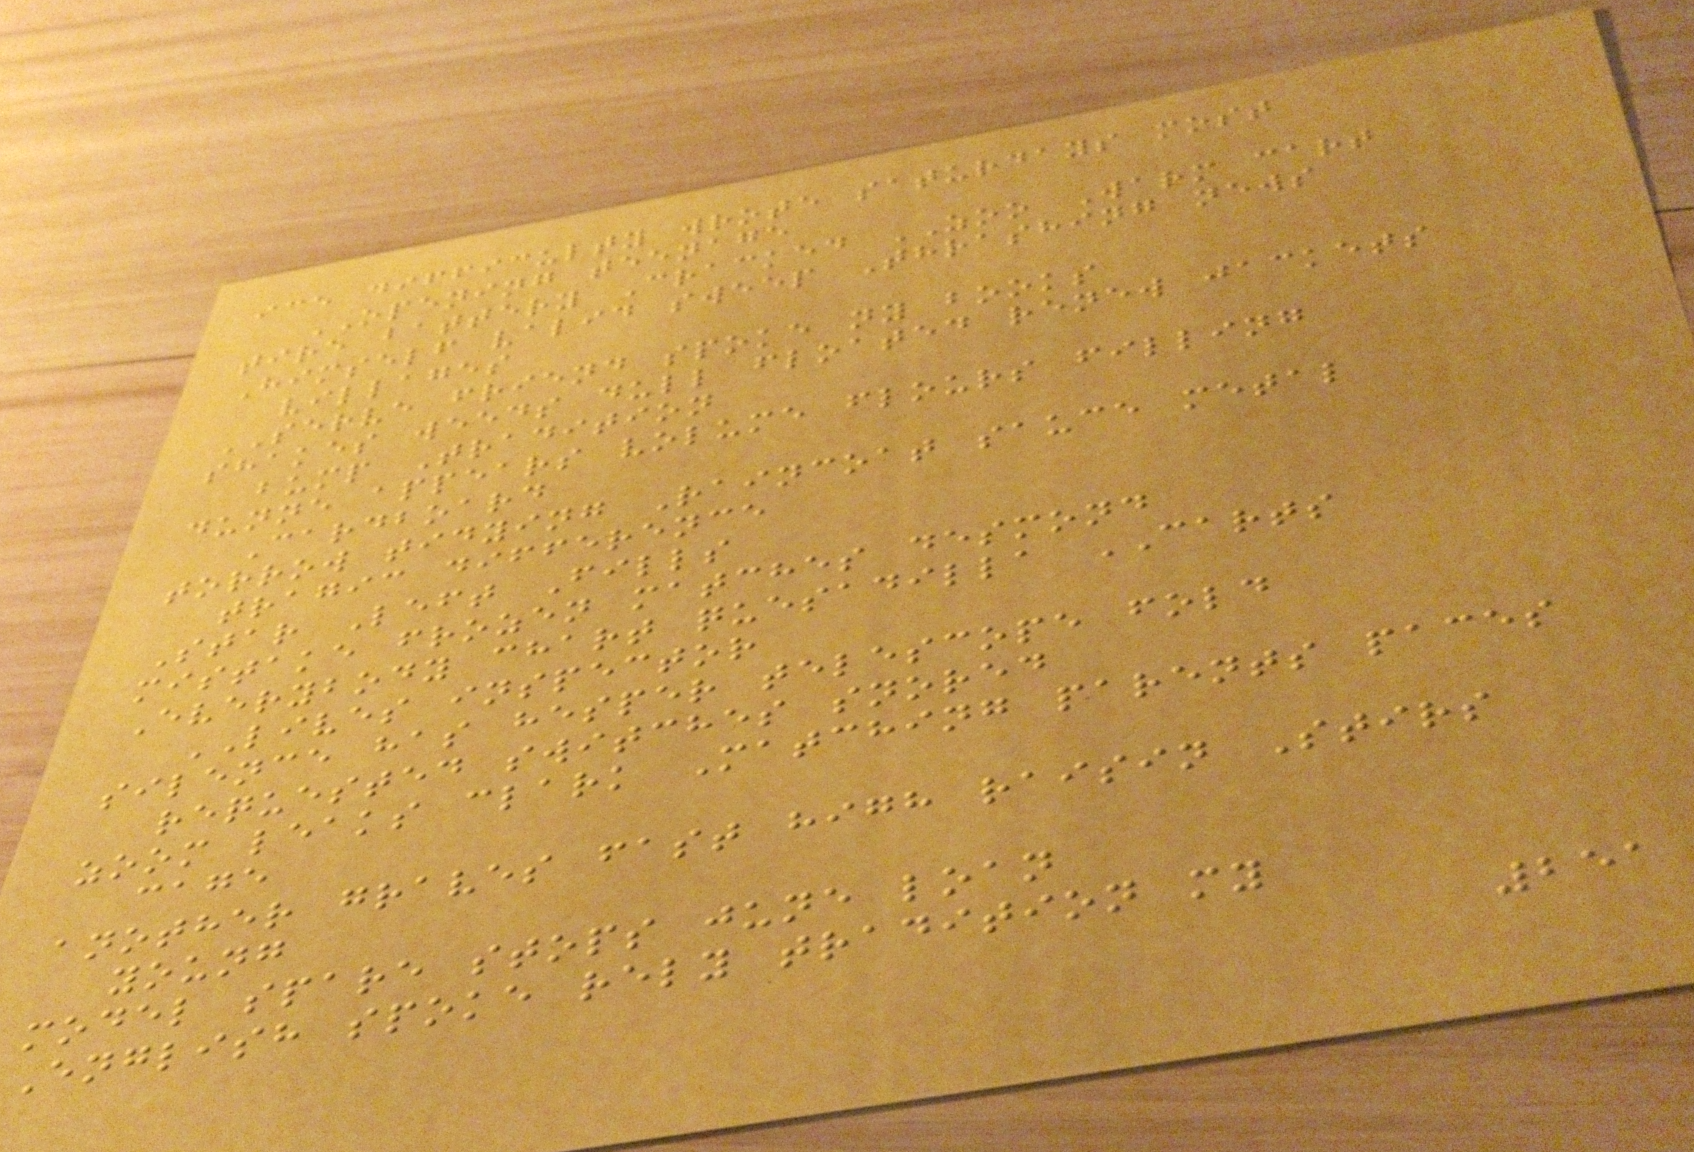ice difficulty wrote saturdays most
OPENING teenage
tire battery Cracked ZOO Warm cart
Himself valid sweep Thrashing news
villages
SERVE friend spoke ny books
shakes weeds dull floated renew jackets
bump Tradition
dunne appears volume flours filling
Cardboard
torrow tidying Raincoat sauce metal
tragic difference
Star Left Fills
mistake frozen matches desmond
Everybody chart quesadilla CARTS
LIVES inspector
silence has hesper telescope fold
requested switches snored
zoom leaks clark Matching parents paces
cage
another graves fast high raisin Stirs
young
model spare stops june loan
English spoke rely tradition my
251
